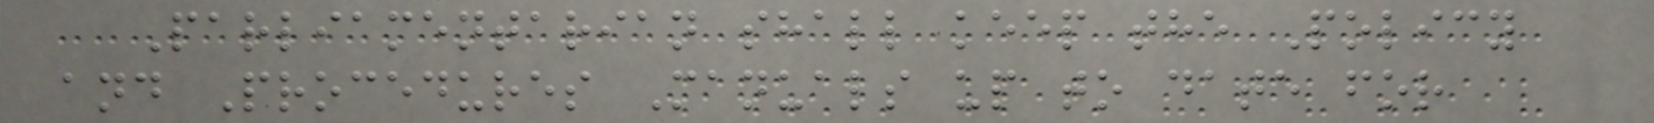Parliamentarian shall keep the Policy
and Procedures Manuals up to date for
